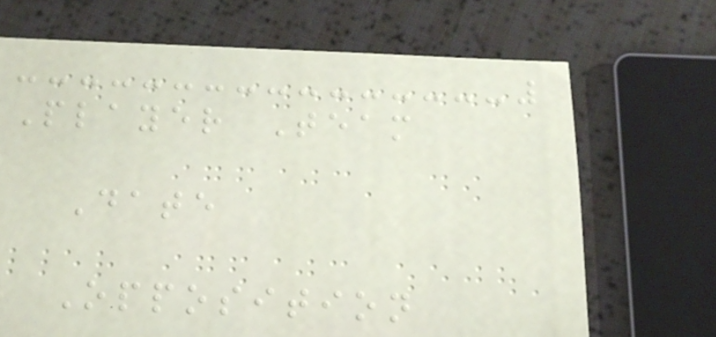Player Team
Date
Opposition
